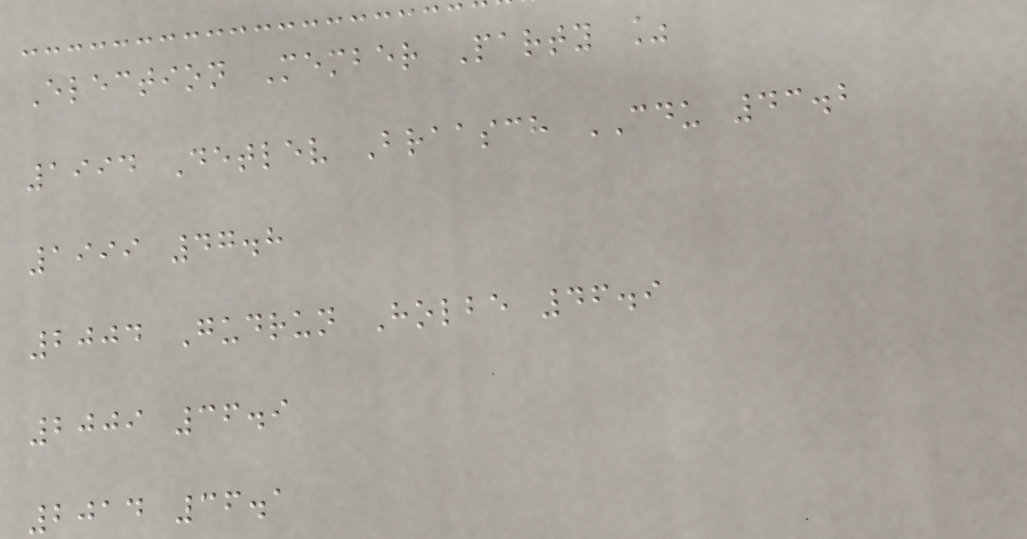Election Member Party %
1994 Detlev Braasch CDU 43.2
1999 47.8
2004 Gudrun Holbe 46.9
2009 36.9
2014 36.1
